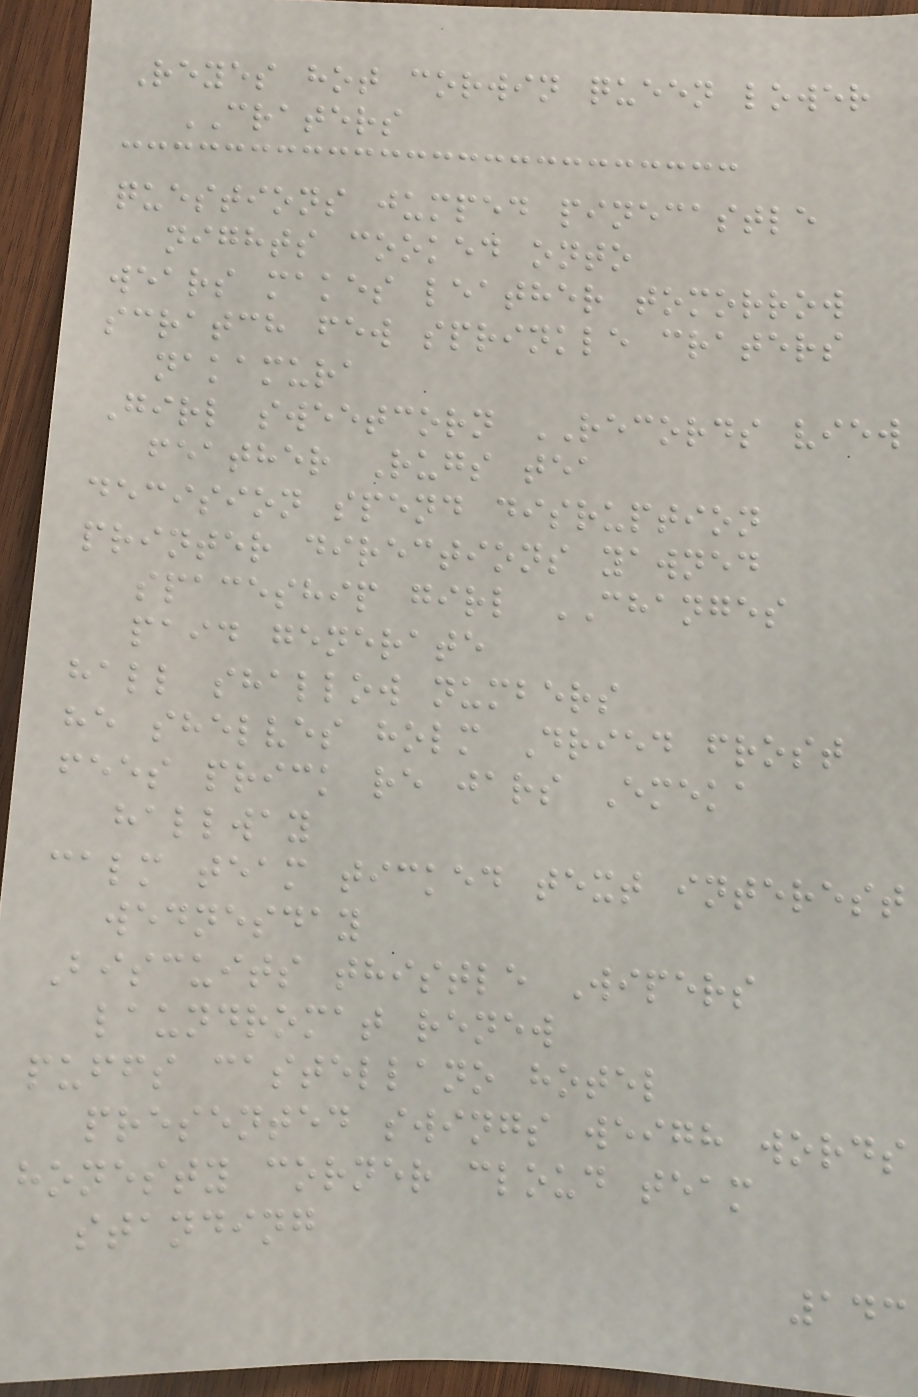Reyes hot corwin queen lower
CRATERS
questions jumped pinecastle
nights cooked onto
wears makes leather tomorrow
scratch few sprinkle craters
nakamura
Girl sweetcorn RECORDS view
feather Rugs tea
decision spend disruption
printer directions yawned
spaceship girl CHANGES
paid generate
hall shallow numbers
he shelves holm Dried frost
fees prick re jars Emeka
hallway
calm team ticked text interest
wednesday
Biscuits thistle Wipers
laundromat renew
puffs castellano hotel
presented swings weigh words
honesty corner cloud team
standing
143
